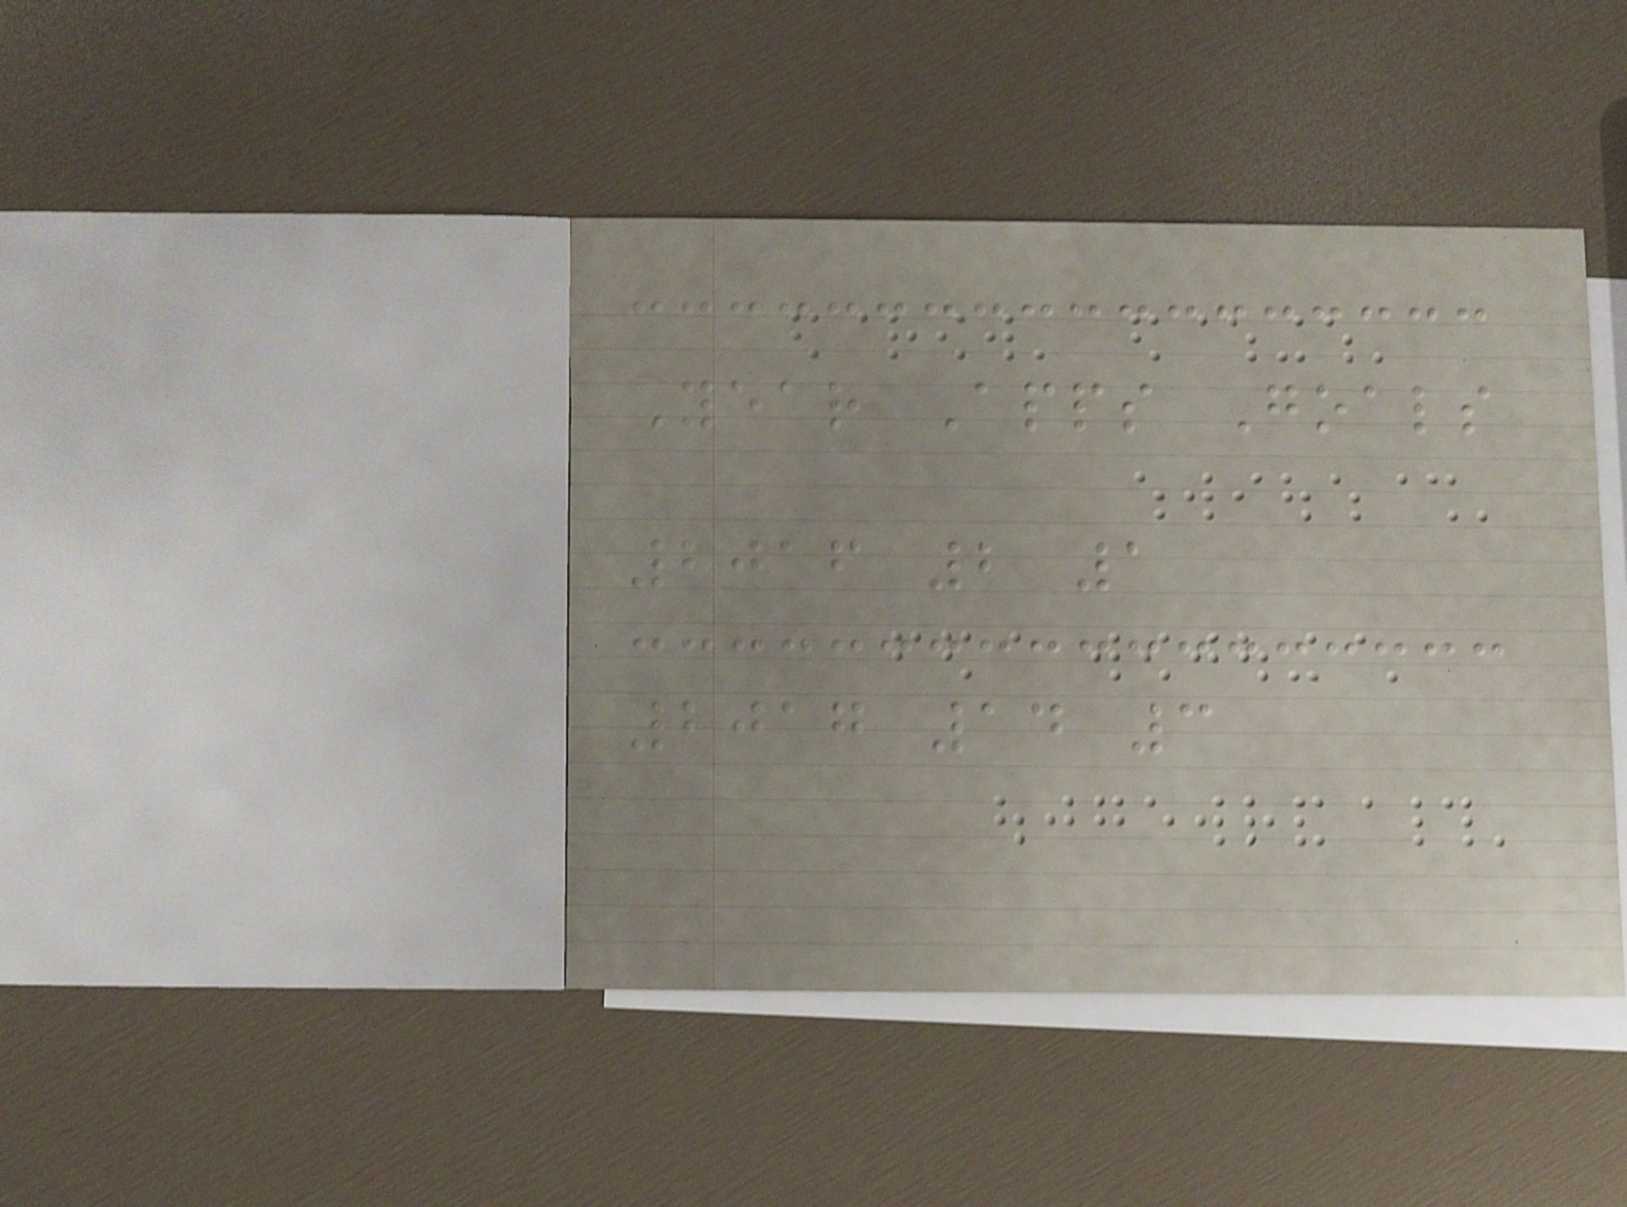Year Apps Goals
2016 2 1
2017 14 3
